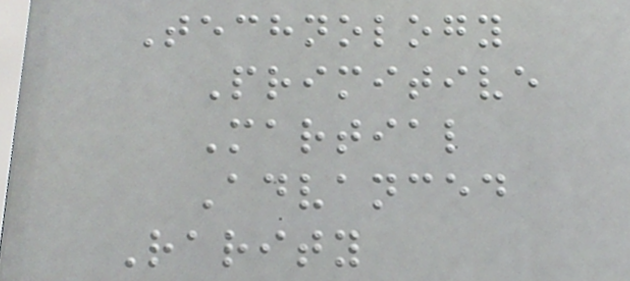Technology
Primitive
Martial
Advanced
Rarity
